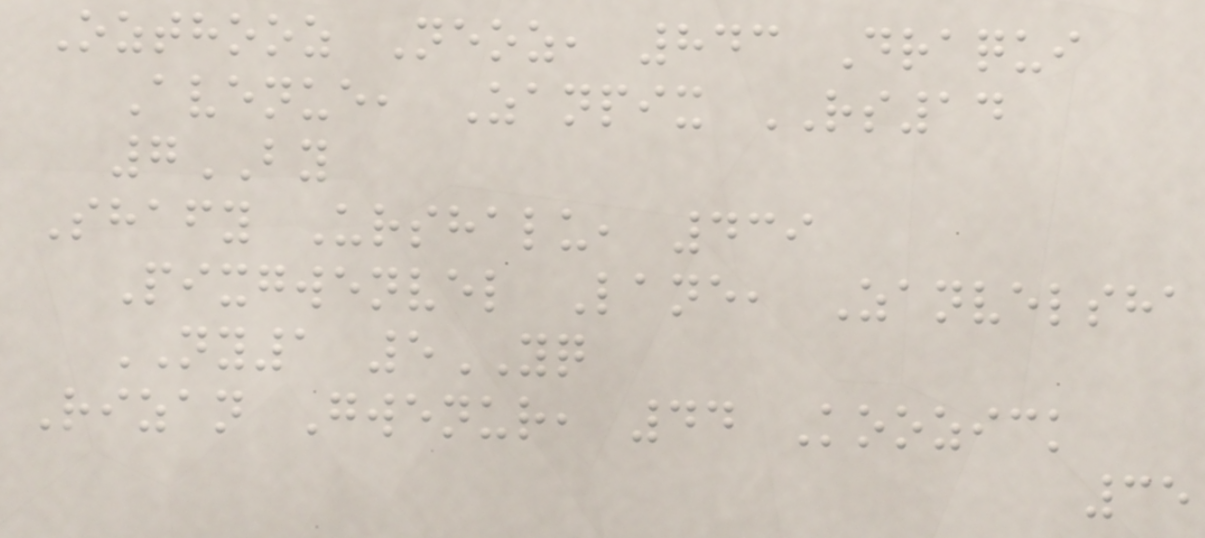Ozthooz Neoz, 843 Draqui
Avenue, Zanpix RS14
7BY
Shafy Urshalu, 439
Pixgwenvel Lane, Zanvelsha
NY1 5YQ
Rizan Gwenur, 44 Koozick
35
